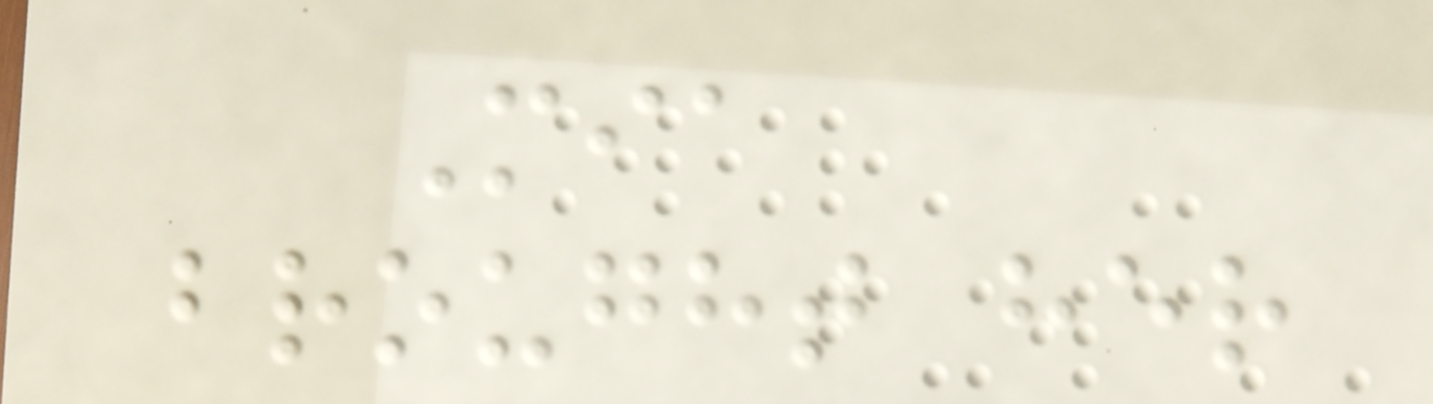Mia
brought her
